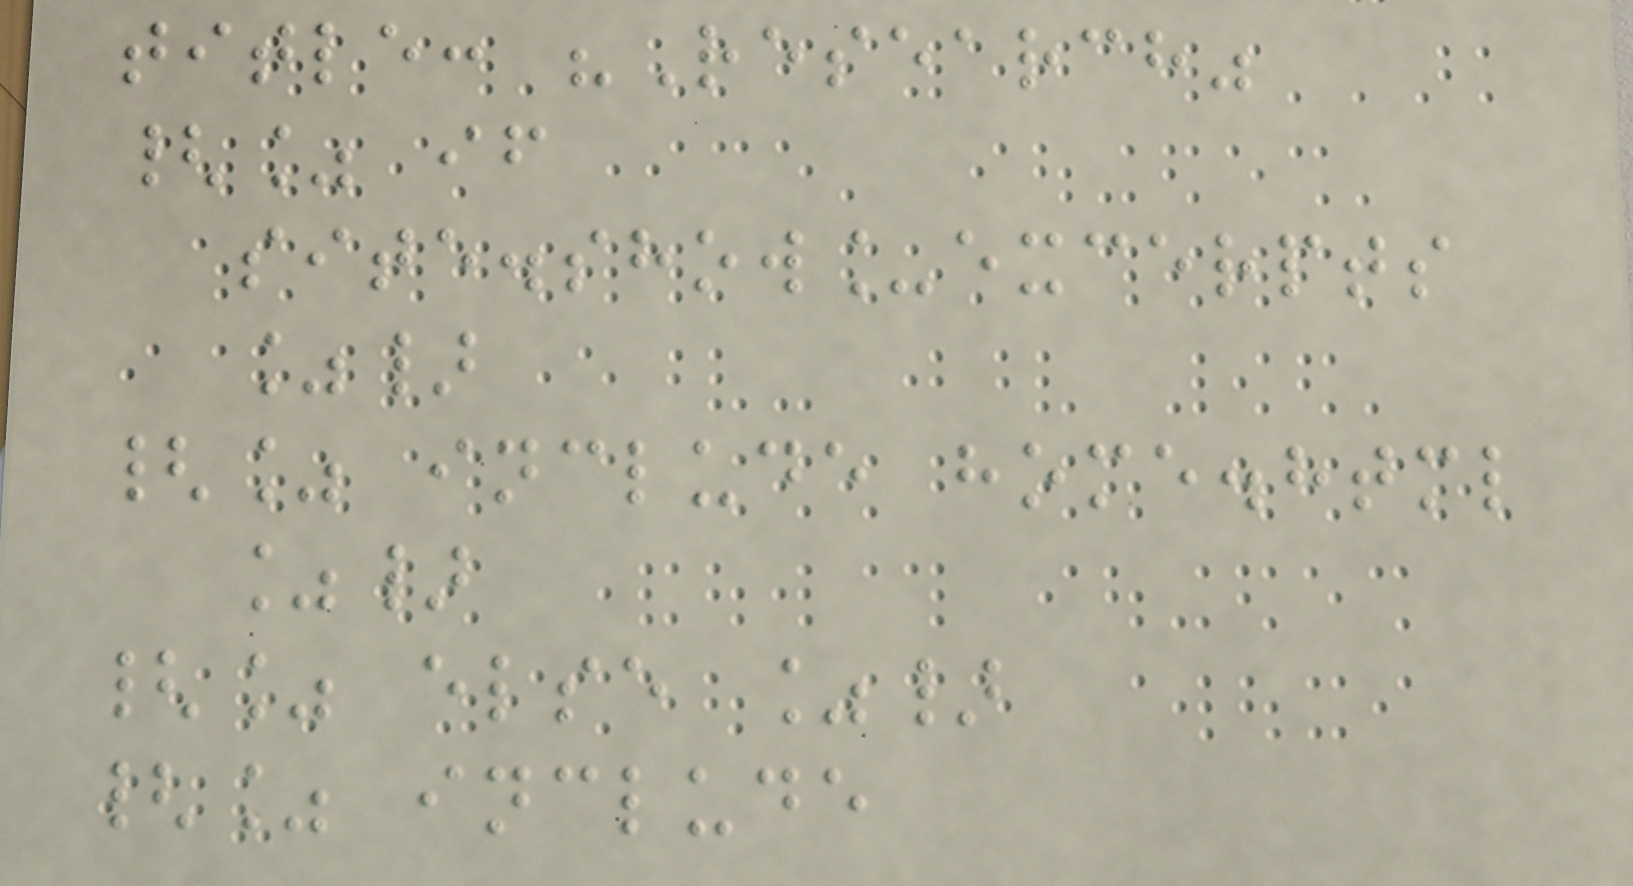title: "Research"
{% if
site.show_excerpts
%}
{% include home.html
%}
{% else %}
{% include
